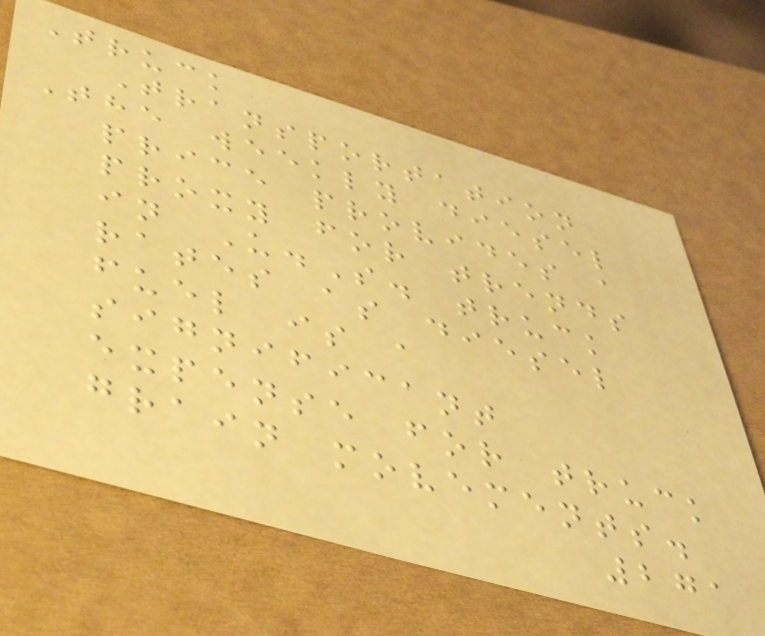Truck
Transportation
The weekly diesel
price provides a
proxy for trends
in U.S. truck
rates as diesel
fuel is a
significant
expense for truck
grain movements.
271
